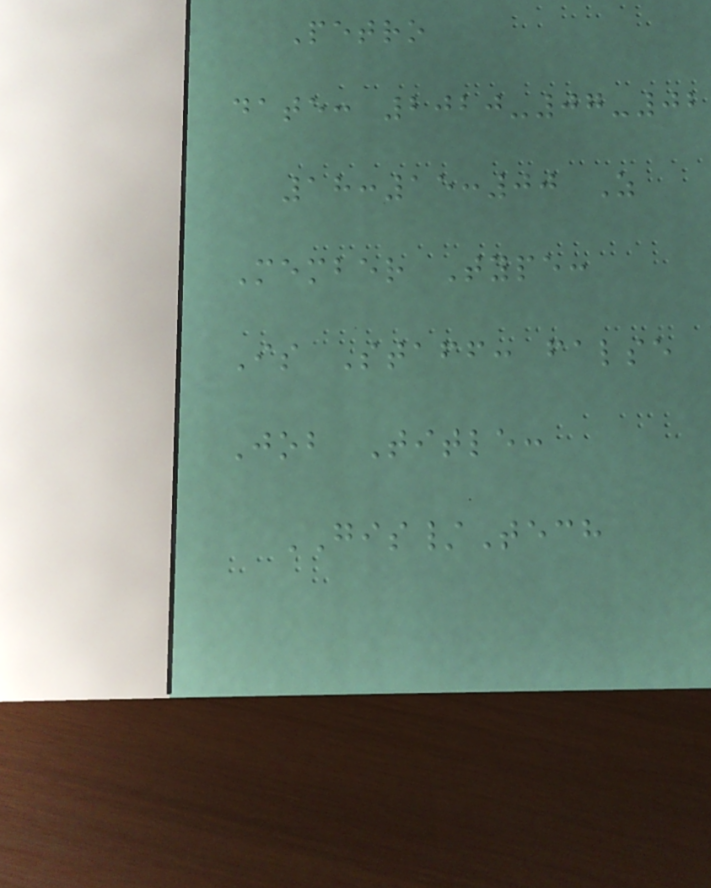Petro
date: 2020-07-02
18:15:00 Z
Member Type:
Is Staff: false
Job Title:
GIS/Tech
